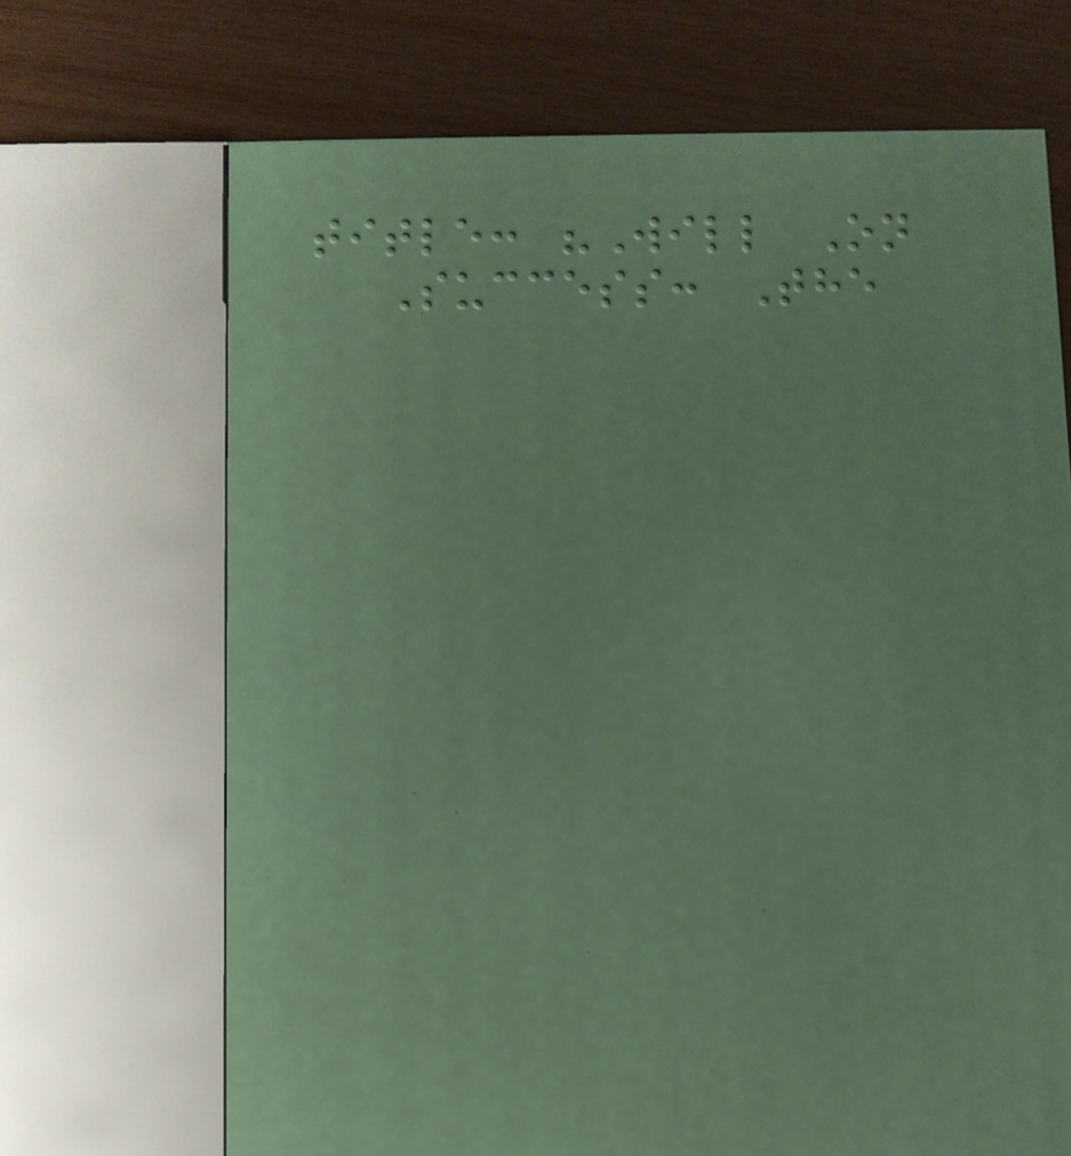title: "Will On
Success: The
